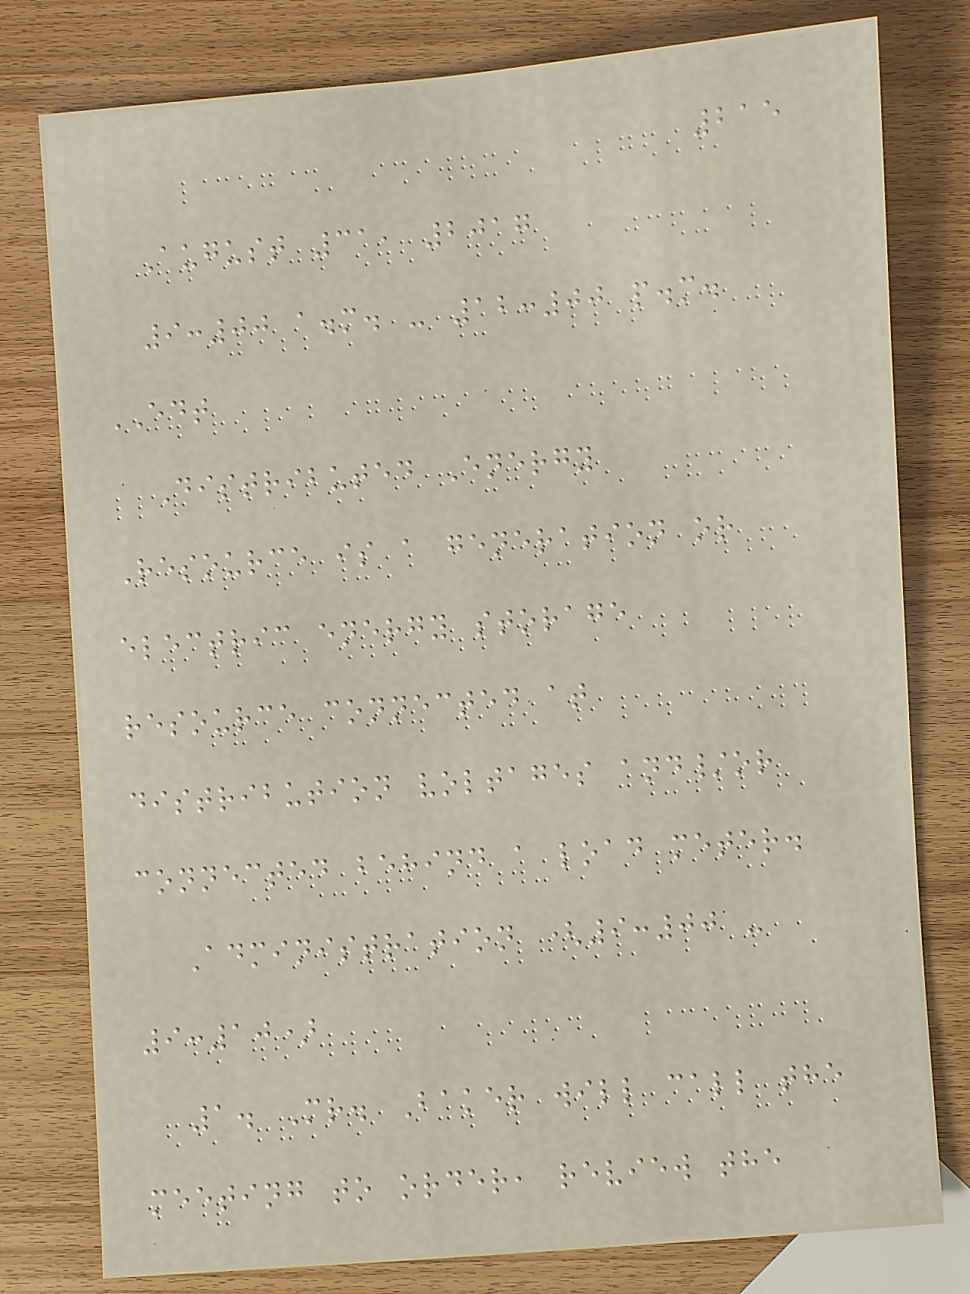215
August 31, 2017
9:00 a.m. - 12:00 p.m.
EDT
Distributed Energy
Resource is a generation or
electric energy storage
resource connected at
distribution voltages and/or
connected behind a load meter.
Administration (9:00 -
9:10)
1. Mr. Baker will call the
meeting to order, review the
